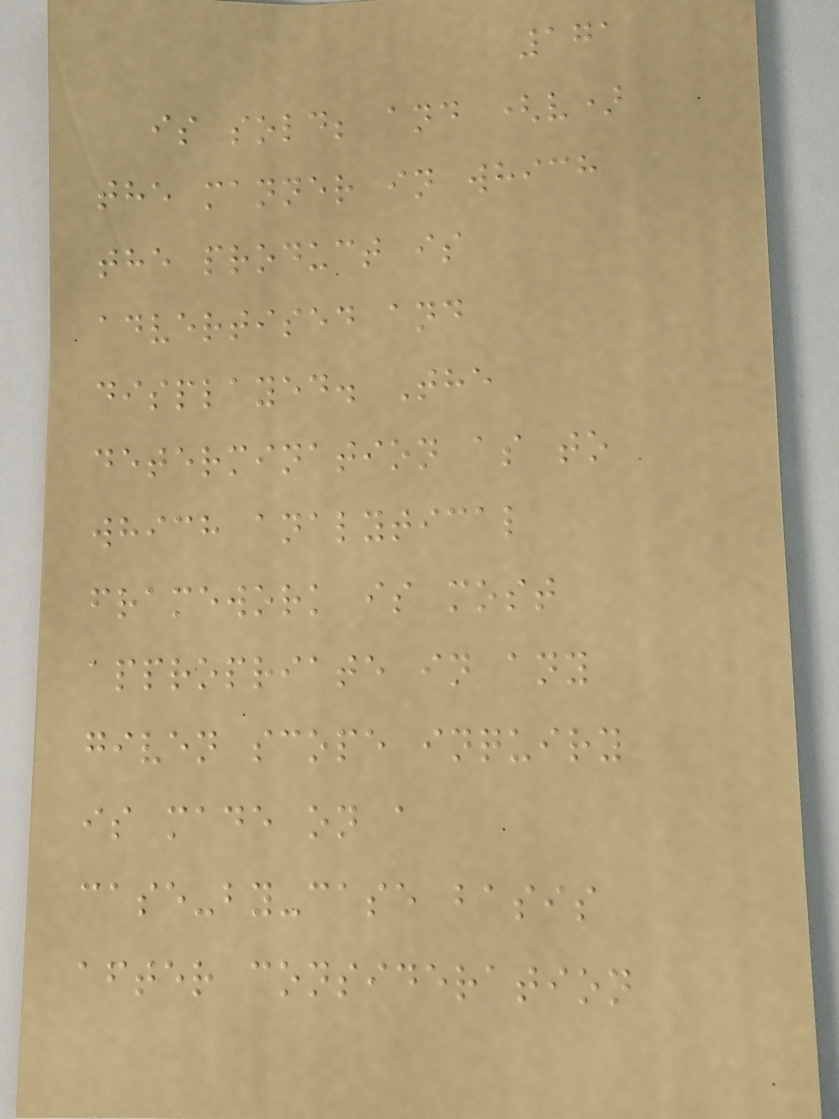171
is sold; and (v)
the manner in which
the product is
advertised and
displayed. The
determination as to
which analytical
framework is most
appropriate in any
given scope inquiry
is made on a
case-by-case basis
after consideration
